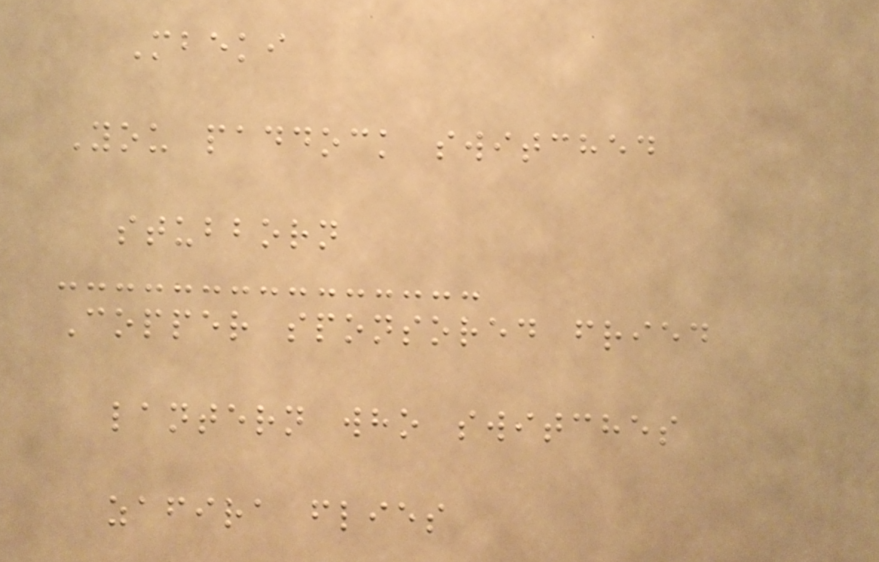Mbeki
You paddock switched
stubborn
Copper sponsored fried
lantern who switches
zafira flies
